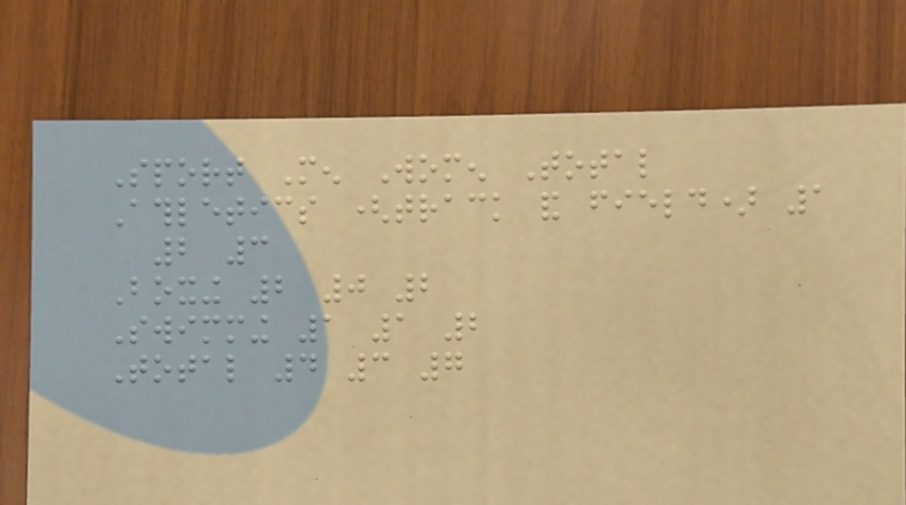Sport Men Women Total
Athletics (track and field) 1
2 3
Boxing 2 0 2
Swimming 1 1 2
Total 4 3 7
